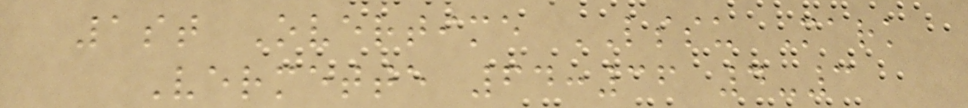1st Overtime LSSU Mark
Vermette 64:36 4-3
